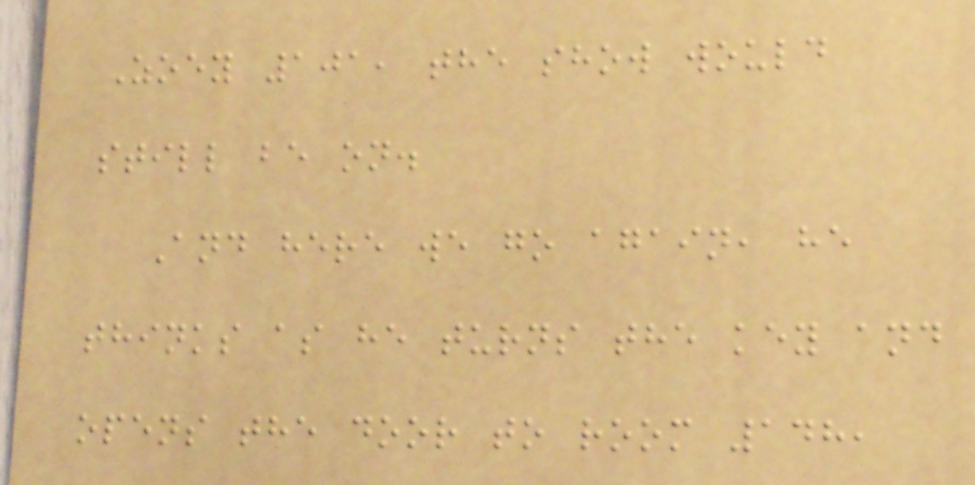Zoey 101, the show would
still be on.
And here we go again, he
thinks as he turns the key and
opens the door to room 148,
